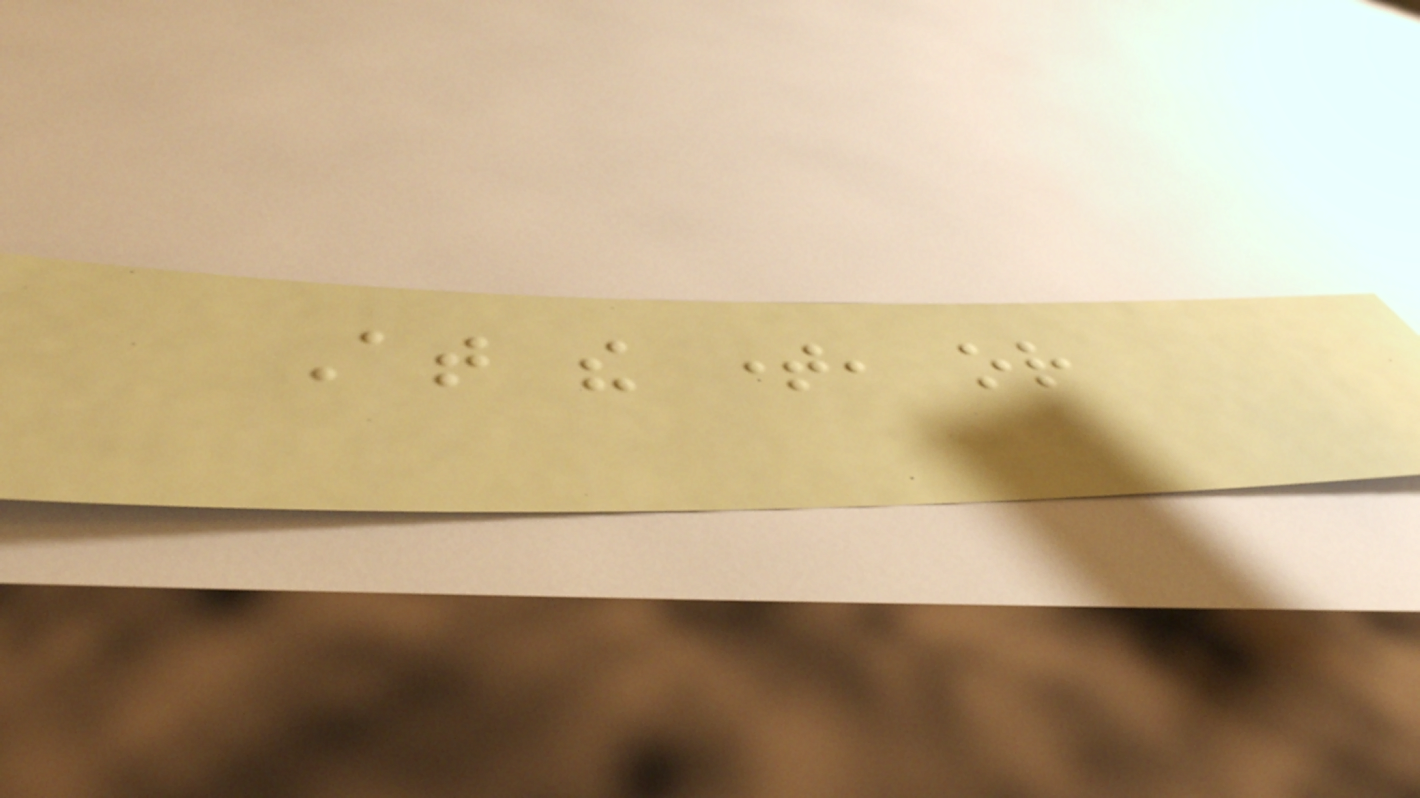At the time, or
